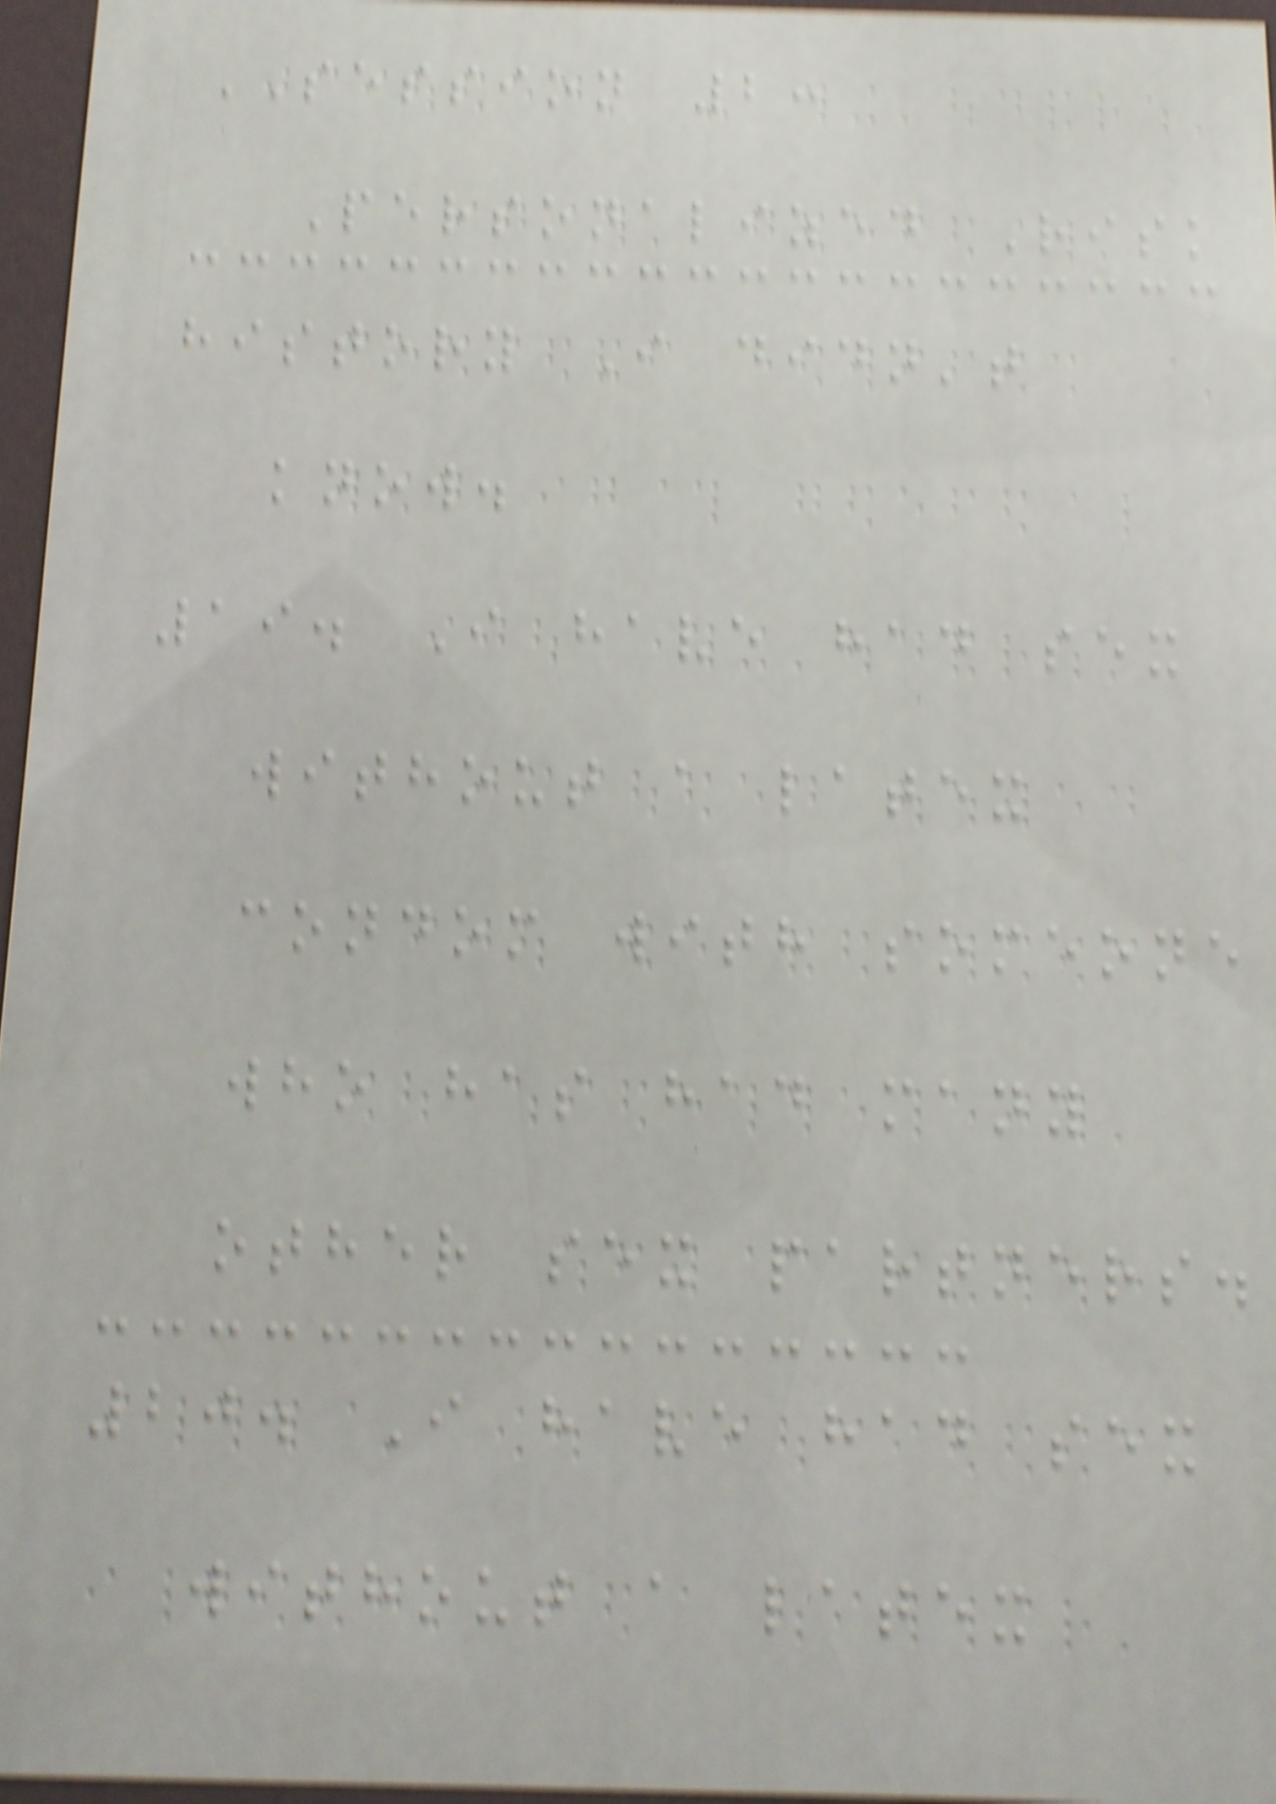SESSION 2:
Personalized Risk
history I didn't
know.
19. I have had sex
without a latex
condom with someone
who has had many
other sex partners.
20. I have had sex
without a latex
